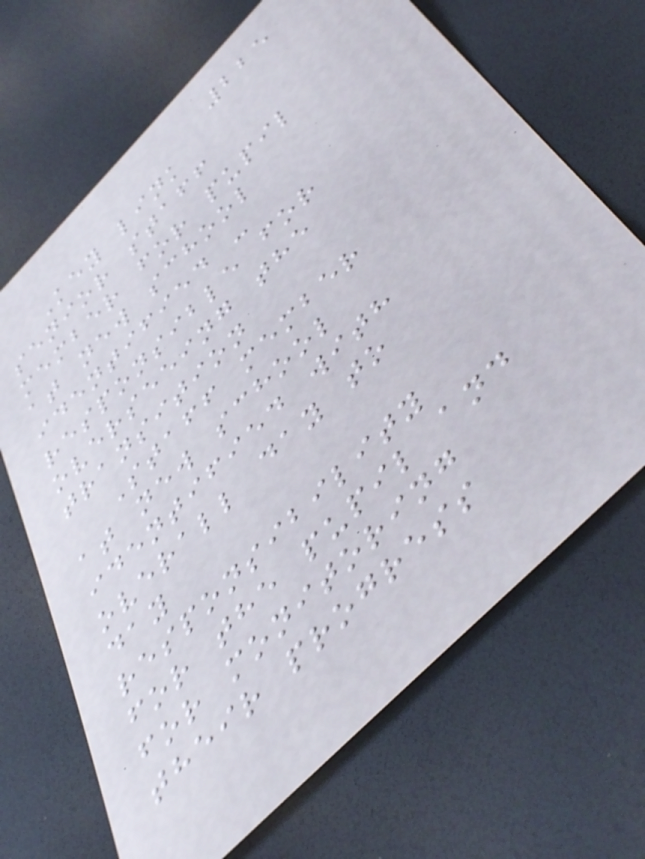225
Key link
senior staff
member for pupil
at new school
identified -
responsible for
overseeing the
transition
Staff member
at new school
identified with
overall day to
day
responsibility
for the pupil and
for monitoring
their progress
